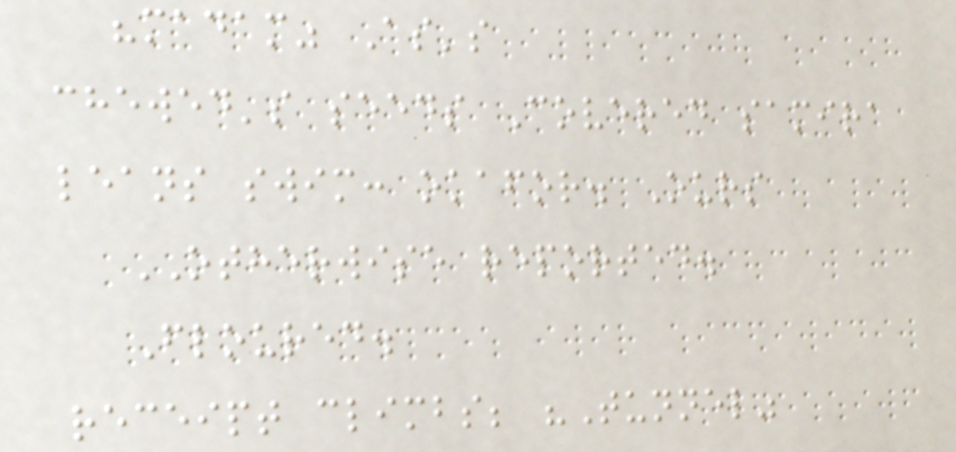"madam" As's
chewed's seeds Covered samira
leans swim: okafor. Ours
OTHERWISE reported.
Floured.
receipt climbs; "Tunnel"
